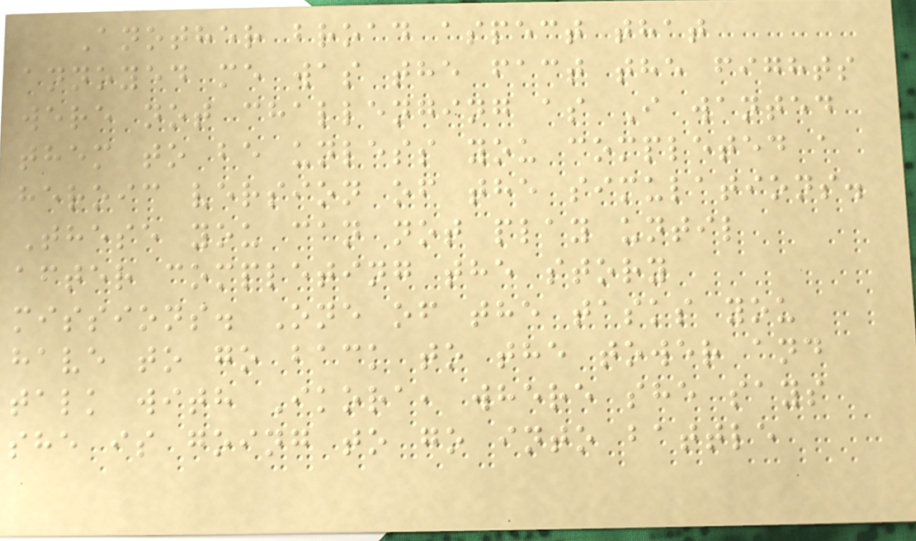Another broad aspect that
annoyed me was the fact the fights
were not challenging as I wanted
them to be unless you completed a
heroic version of the simulations.
These you can not play until
after completing the story
missions. One of the tasks you
have to go back to the tower and
talk with Ikora, where she says
she is going to go into battle
